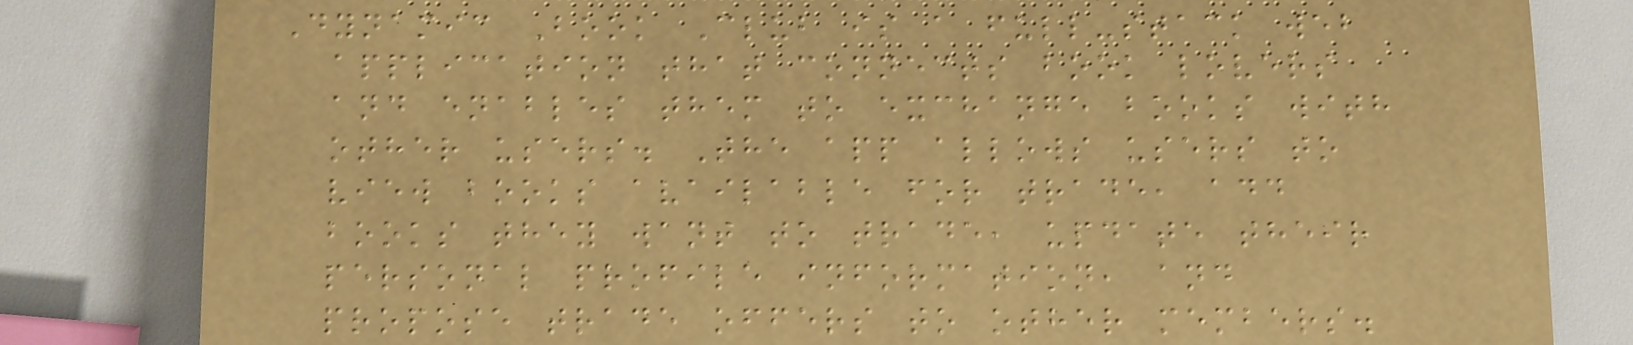Dynamic Book Club is a full-stack web
application that connects book lovers
and enables them to exchange books with
other users. The app allows users to
view books available for trade, add
books they want to trade, update their
personal profile information, and
propose trade offers to other members.
